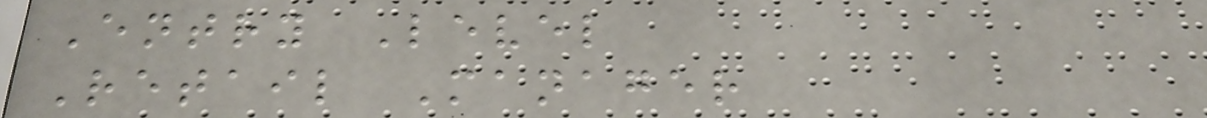Entry Level
Retail Manager
